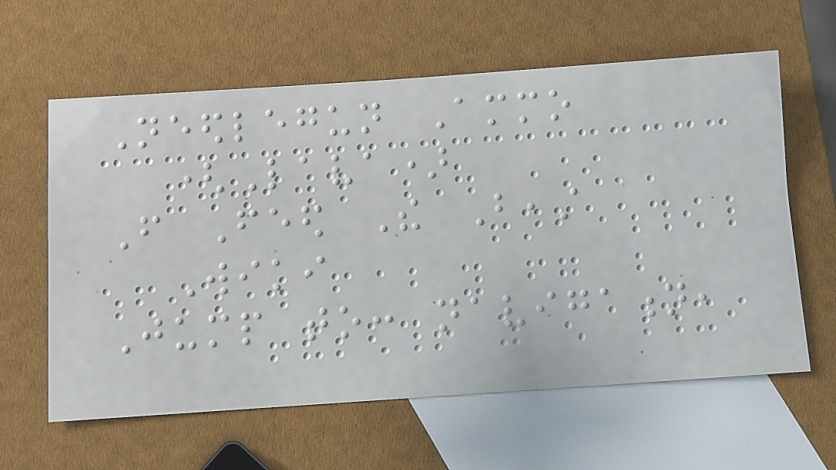Needlegun Ammo
(Lava)
From Feed The Beast
Wiki
Jump to: navigation,
